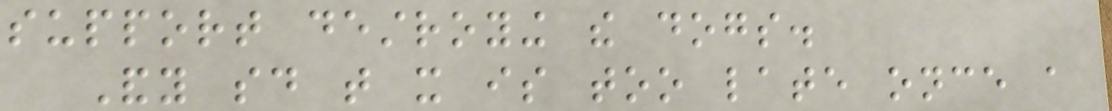support destroying the dogs.
Andy said that it is too late once a
